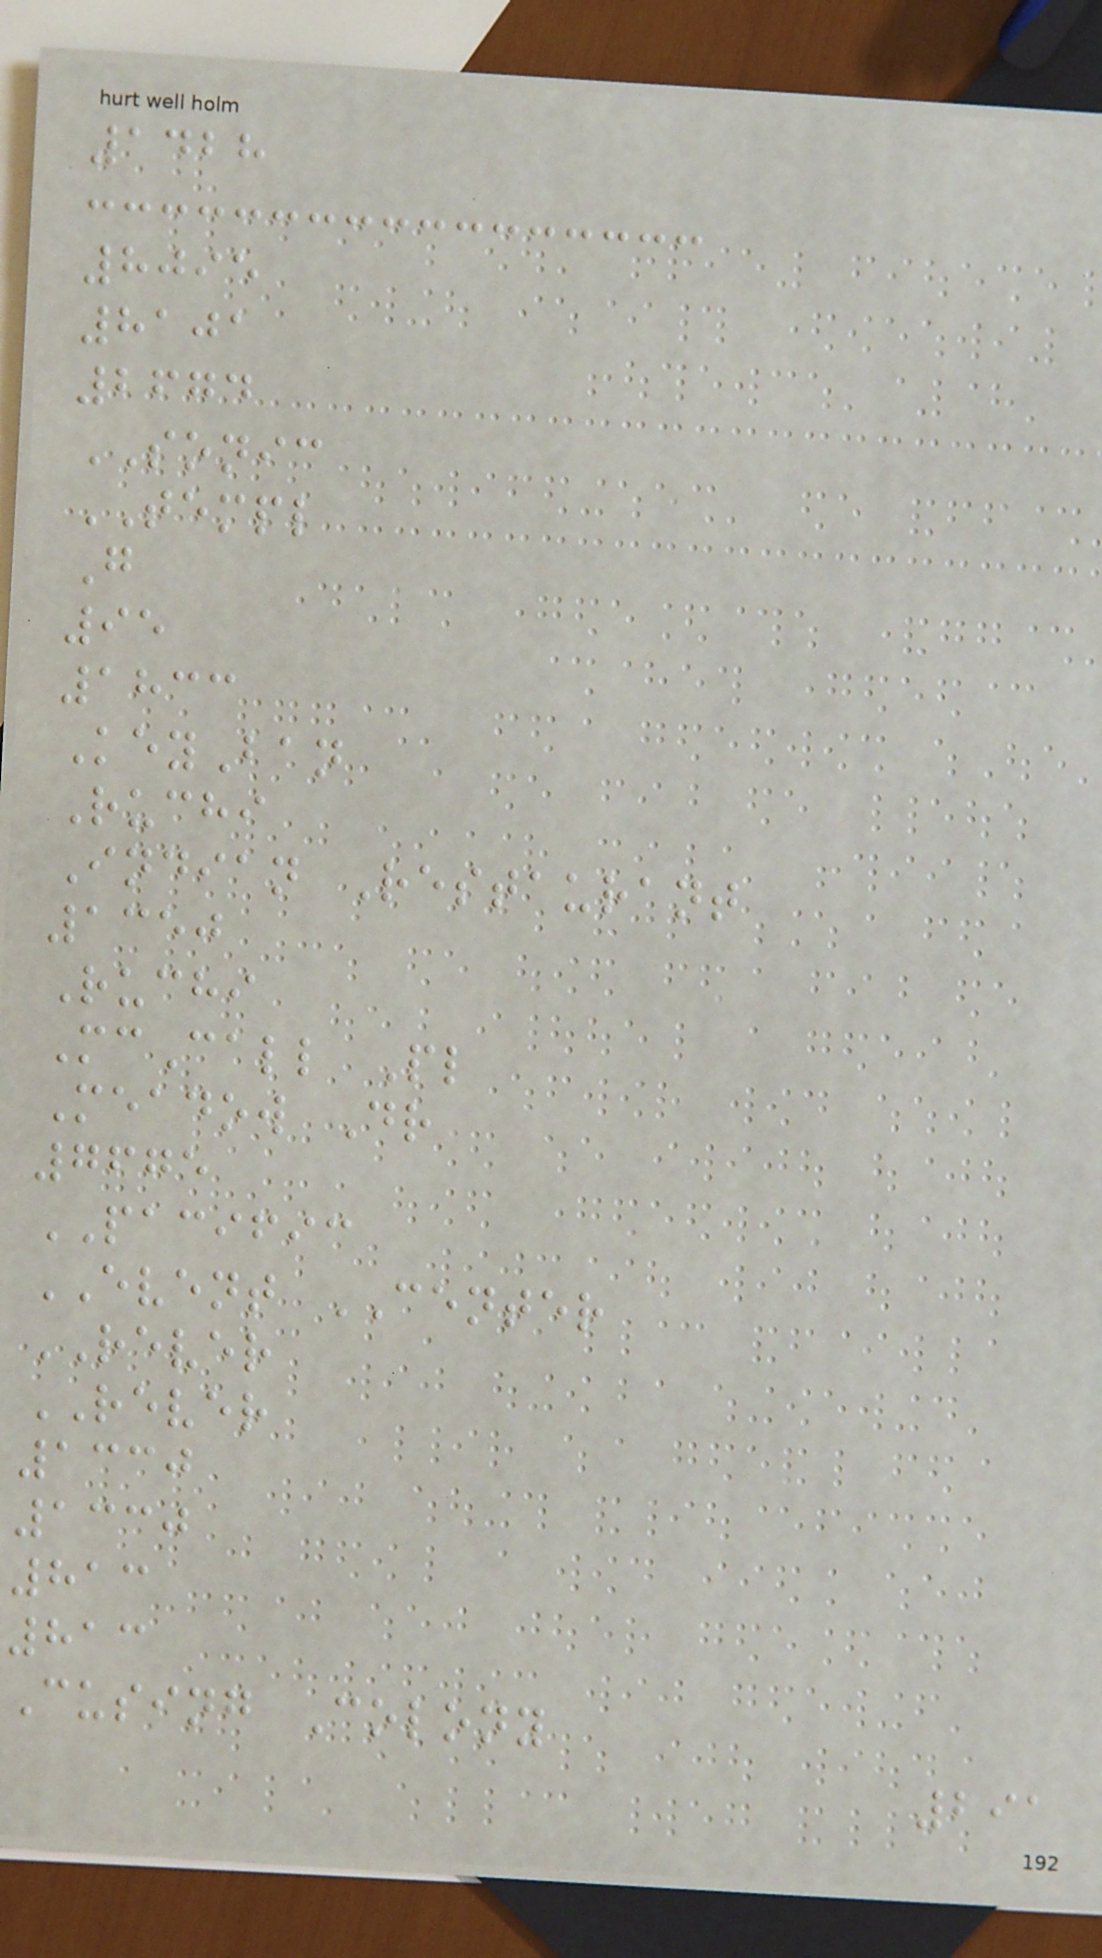1428
8095
8101
2674
SONIC
TEMPL
G
95
1833
KeyBan
Ruchi
Indian Restaurant
1350
Ruchi
McCall Pl
Meadow Dr
7675
PACIFIC
EVENT CENTER
REVER
REVER
1330
1330
813
813
Cusing Colony
291
